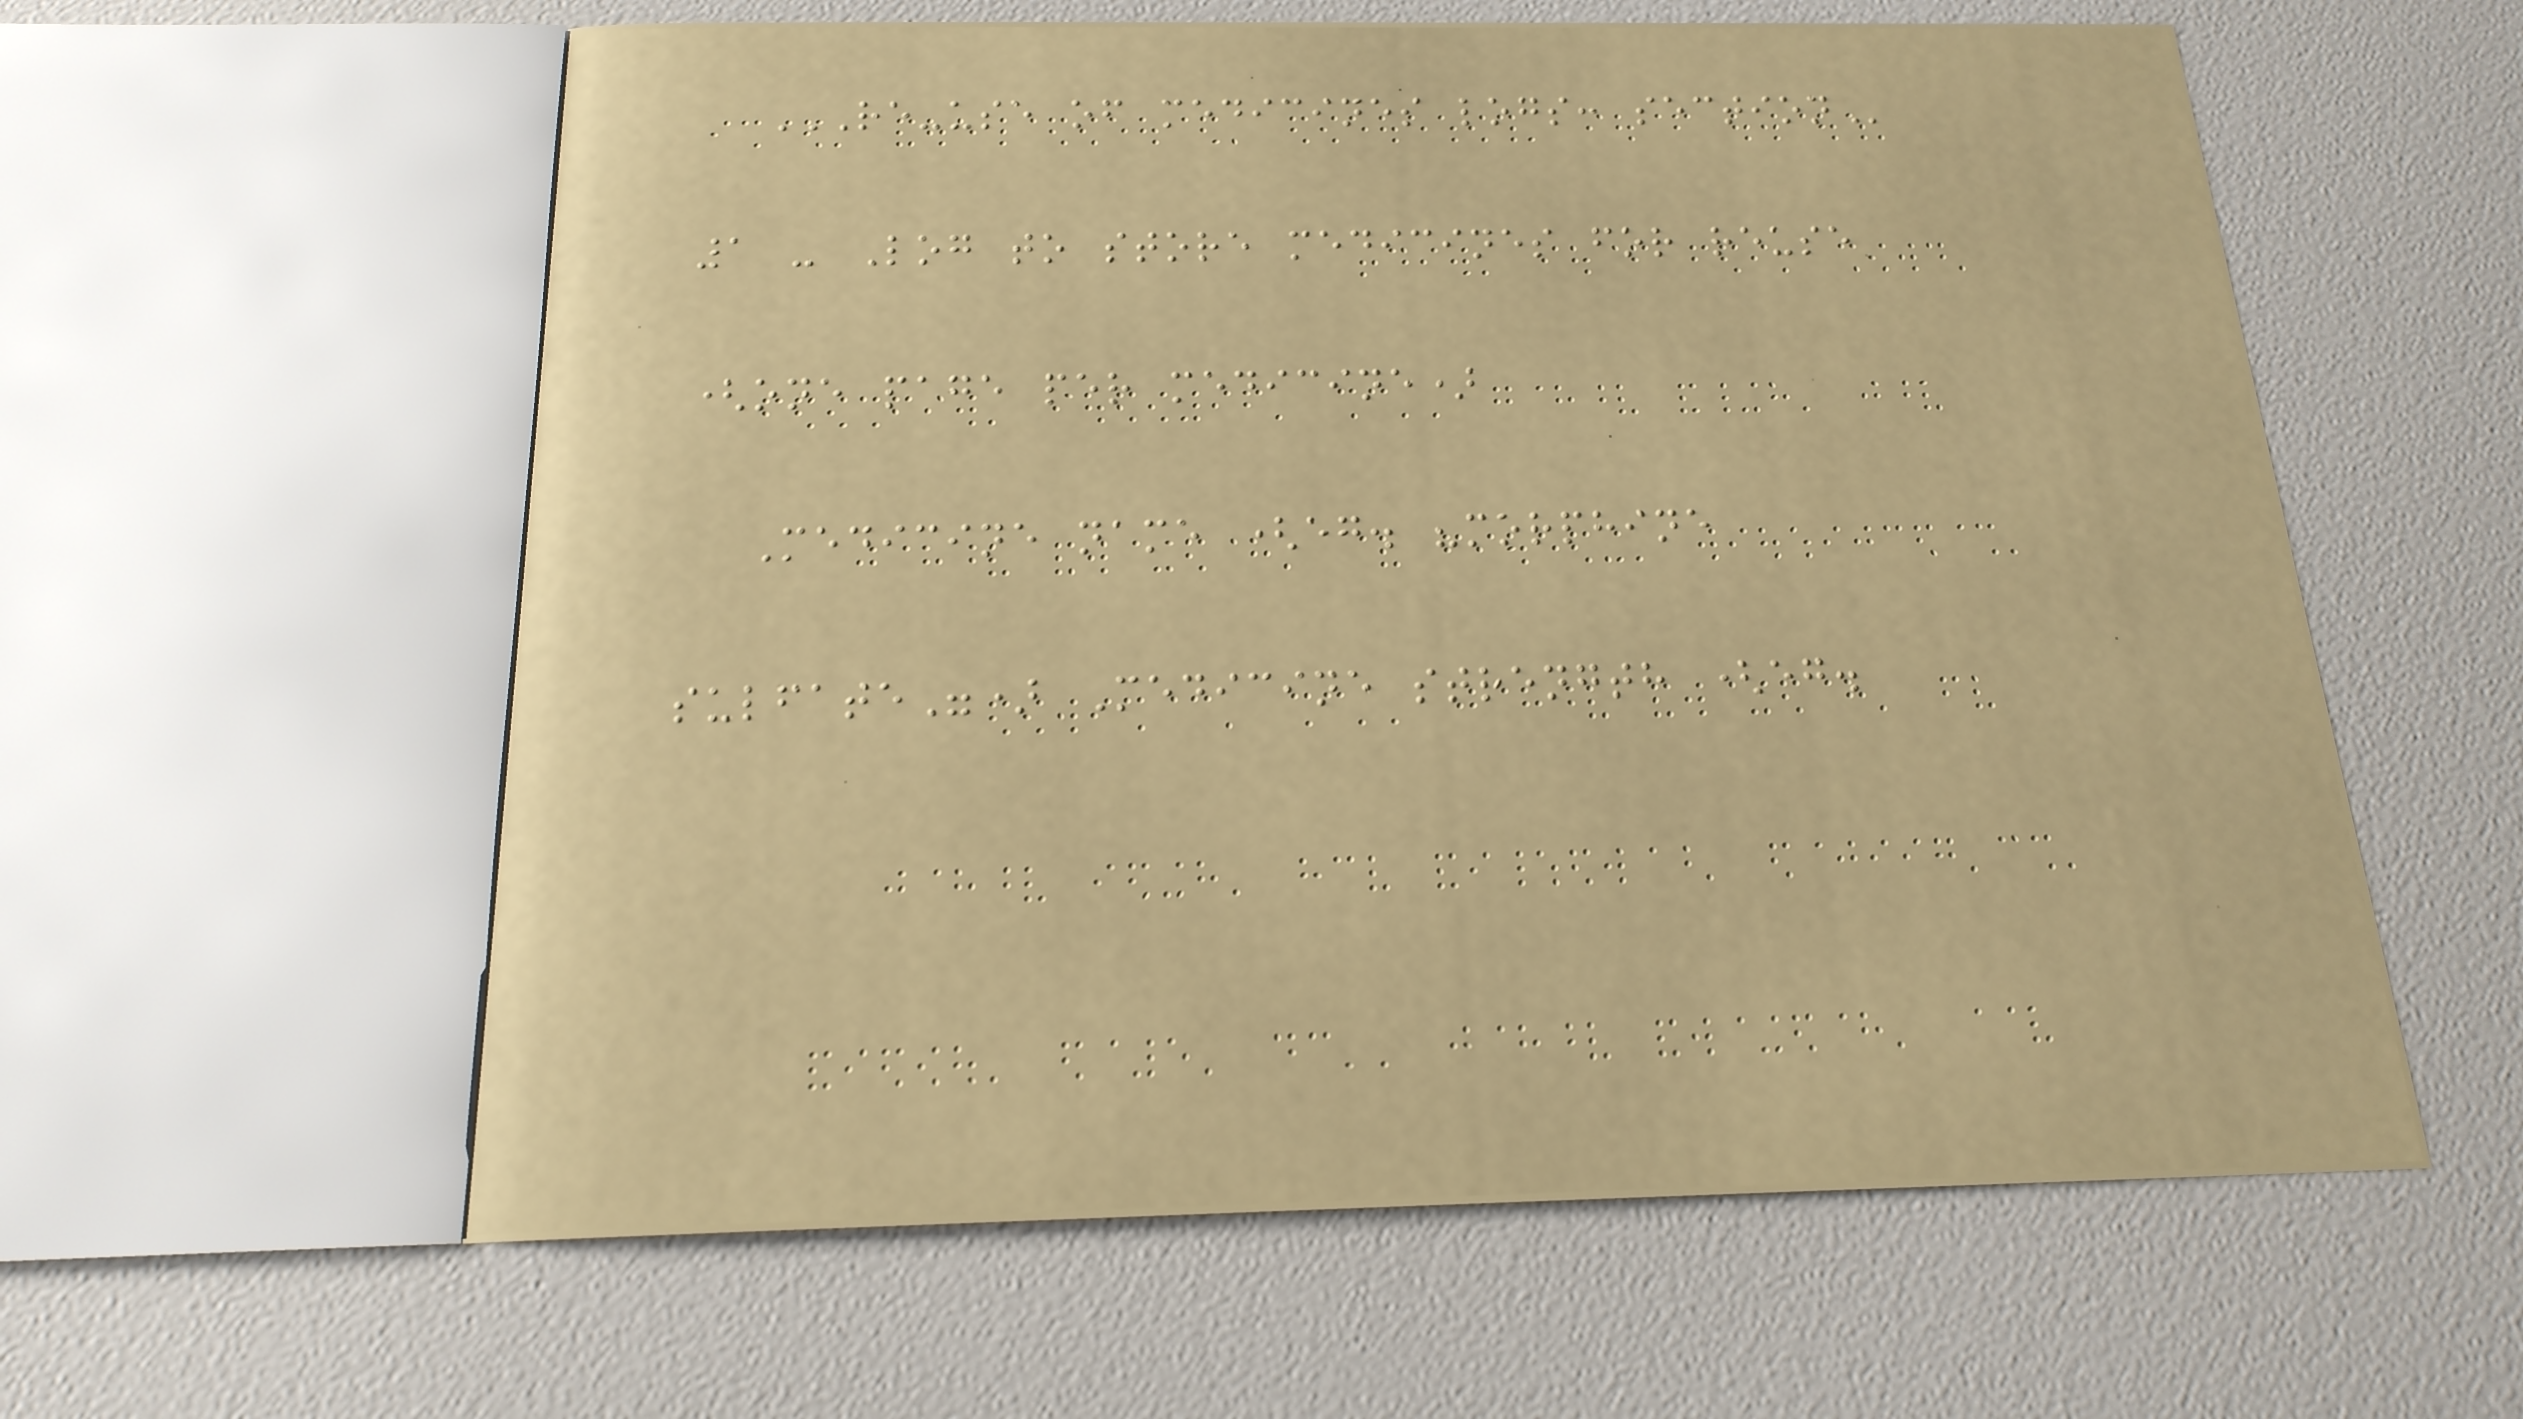RE-USE OF MEDICINES LOGS: SECTION
1 - Log to store medicines for reuse
(one page per medicine)
Medicine name (eg. "morphine
sulfate") Medicine strength (eg.
